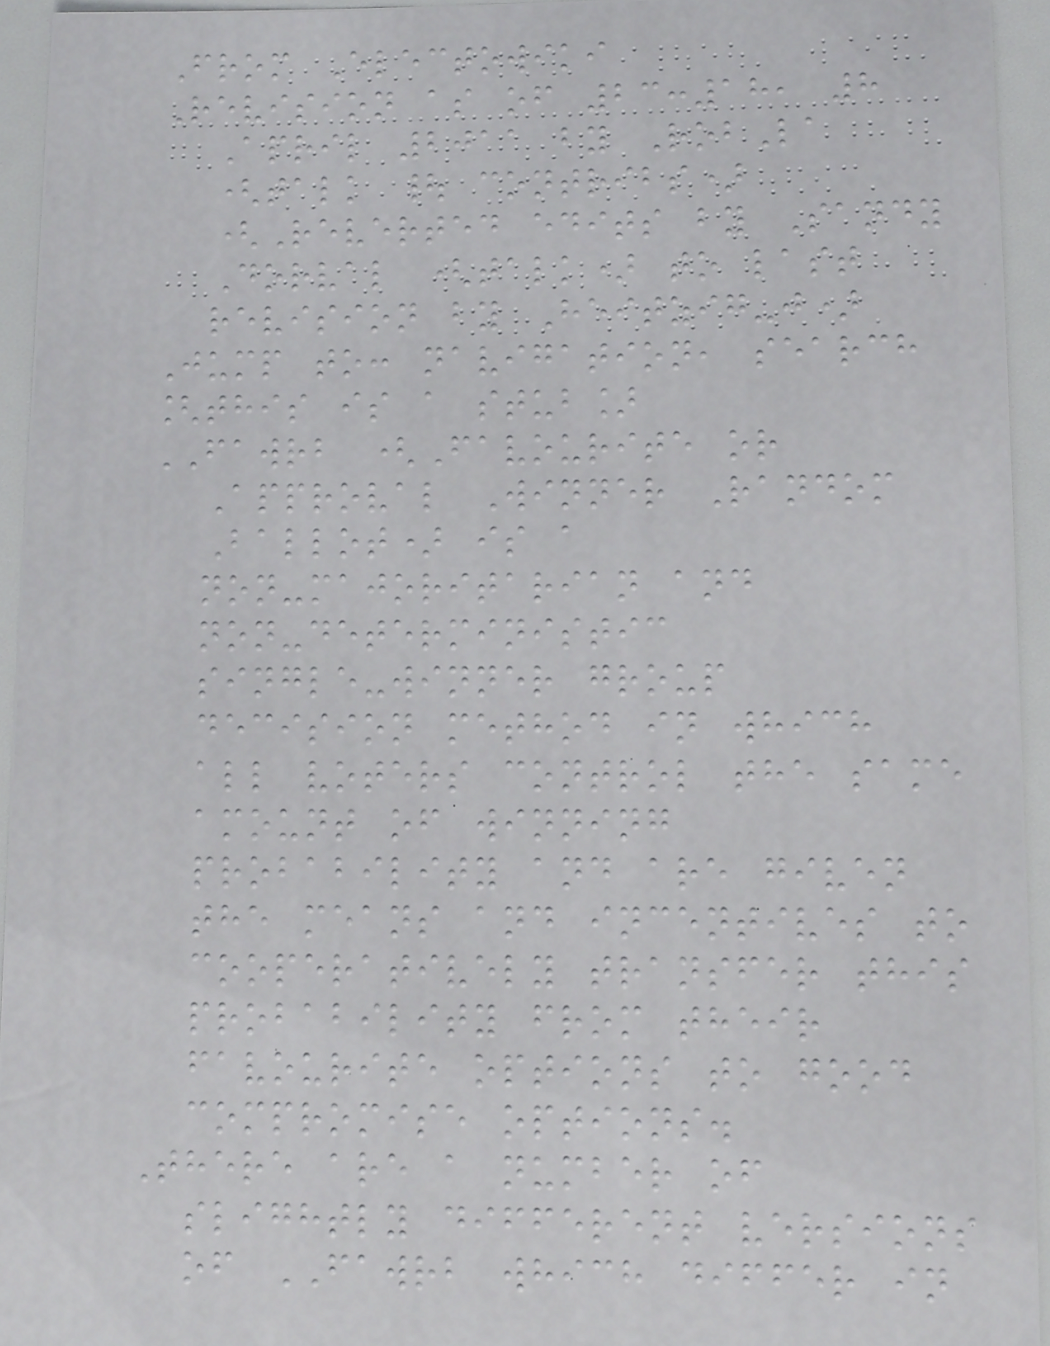From Electowiki
Revision as of 23:18, 8
April 2011 by RobLa
(talk | contribs)
(Reverted edits by Sandy
Dorval (talk) to last
revision by Heitzig-j)
Jump to: navigation, search
[this is a stub]
FAWRB (Favourite or
Approval Winner Random
Ballot) is a
non-majoritarian and
non-deterministic
single-winner group
decision method in which
all voters control the same
amount of winning
probability and are given
the means and incentives to
cooperatively transfer this
probability from their
favourite options to good
compromise options.
There are a number of
slightly different versions
of FAWRB which differ in
